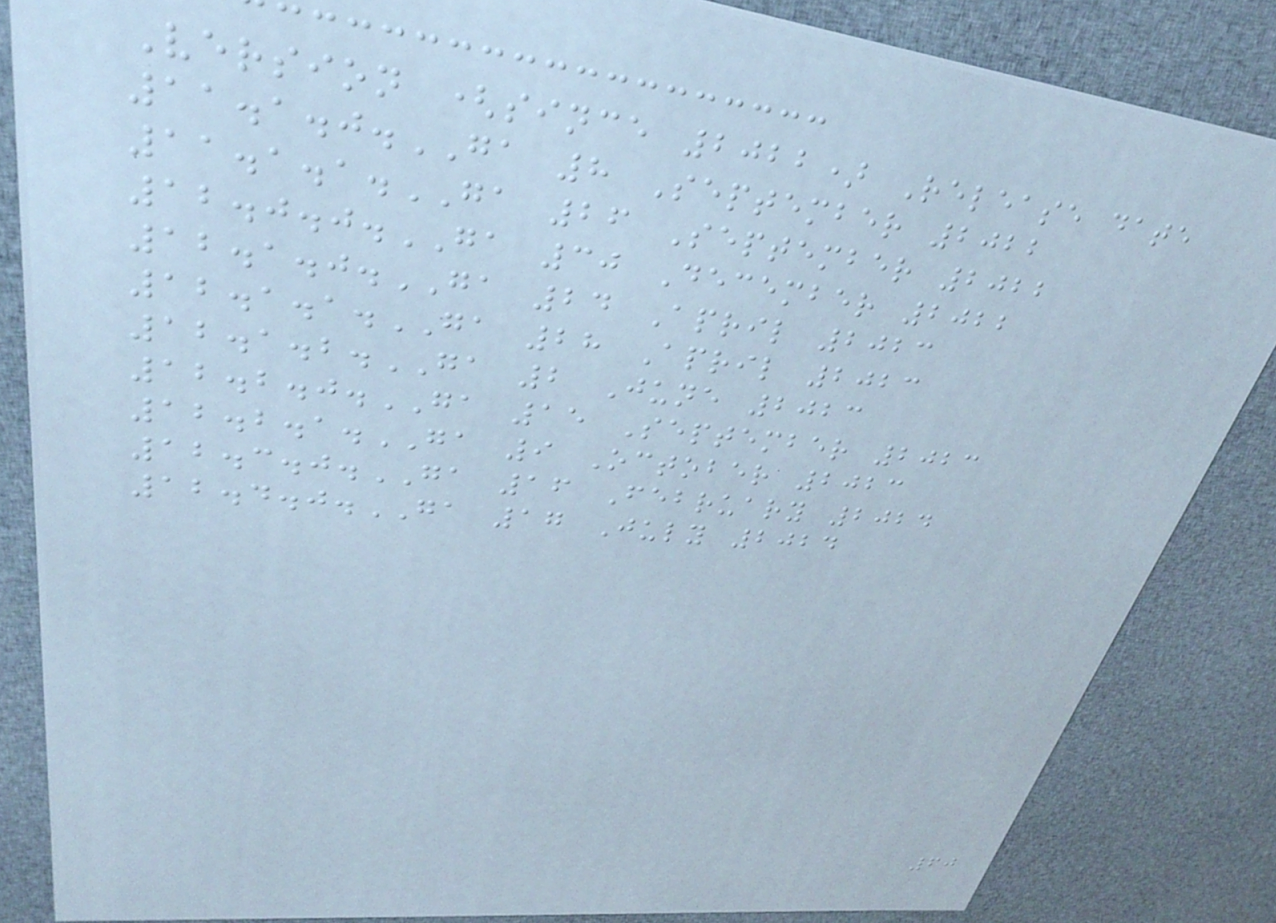Version (since 2022) Release date
11.1.0.GA 8 September 2022
11.1.1.GA 26 September 2022
12.0.0.GA 30 December 2022
12.1.0.GA 24 April 2023
12.1.1.GA 28 April 2023
12.1.2.GA 2 June 2023
12.2.0.GA 15 September 2023
12.2.1.GA 9 October 2023
12.3.0.GA 16 February 2024
12.4.0.GA 17 July 2024
60
